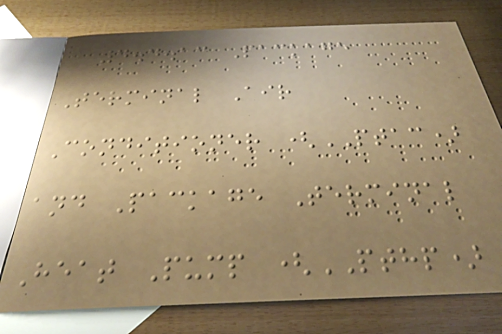4.4.13 Package
Terminal Air
Conditioner (PTAC)
and Package Terminal
Heat Pump (PTHP)
